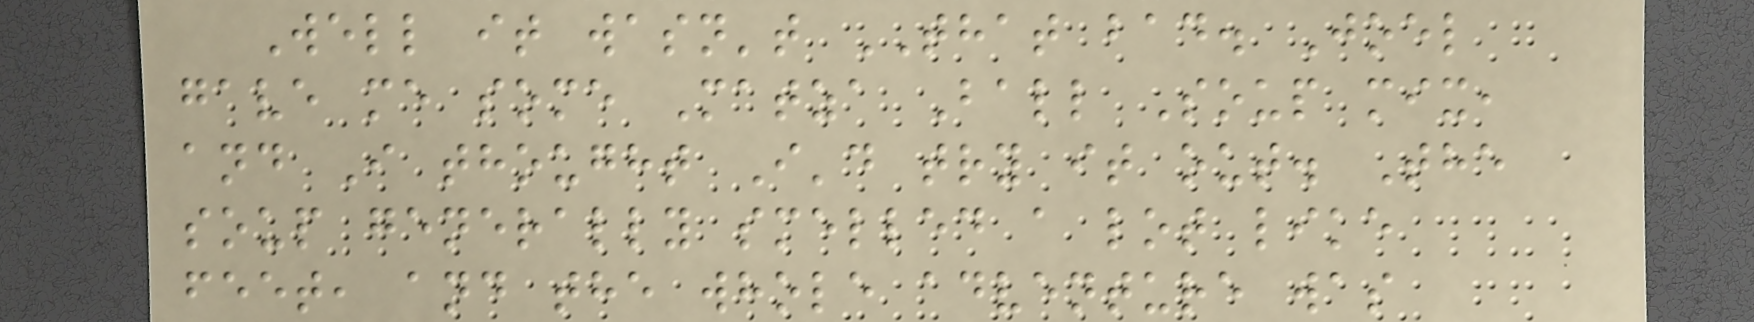Well it wasn't THAT bad. Joel
gave me some Matza Ball Soup mix,
and I thought I'd try it out. The
soup generally smelled a lot like
feet, and the whole adventure was
